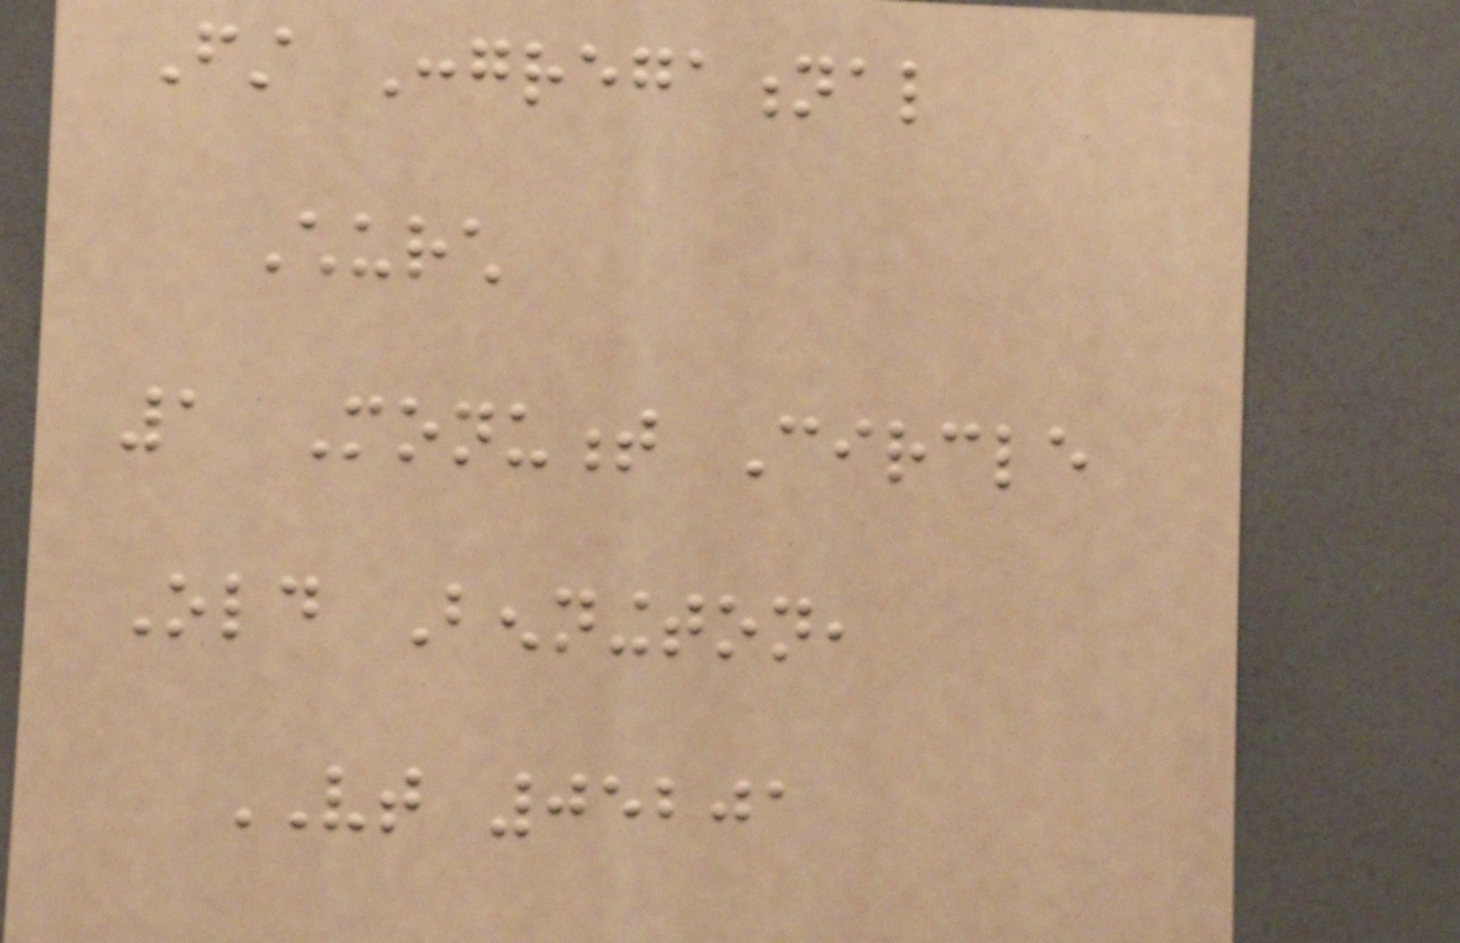First Congregational
Church
1 Monument Circle
Old Bennington,
VT 05201
